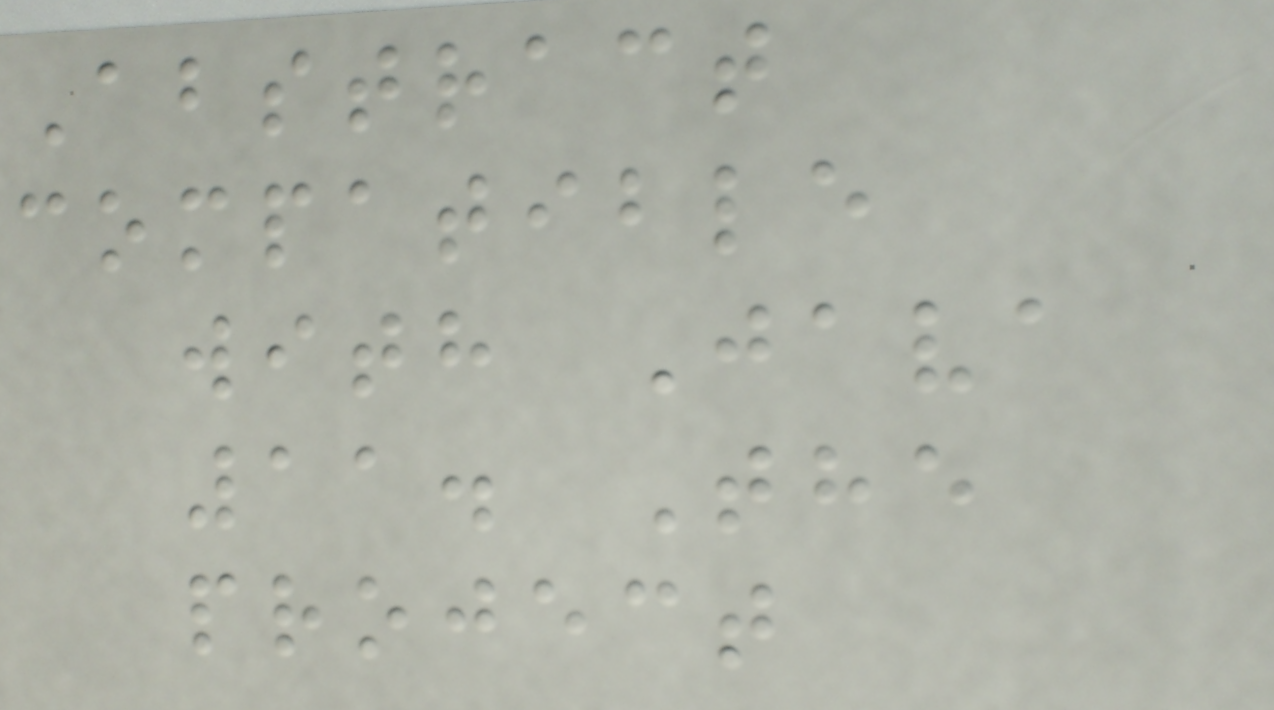Abstract
compatible
with Java
11. The
project
